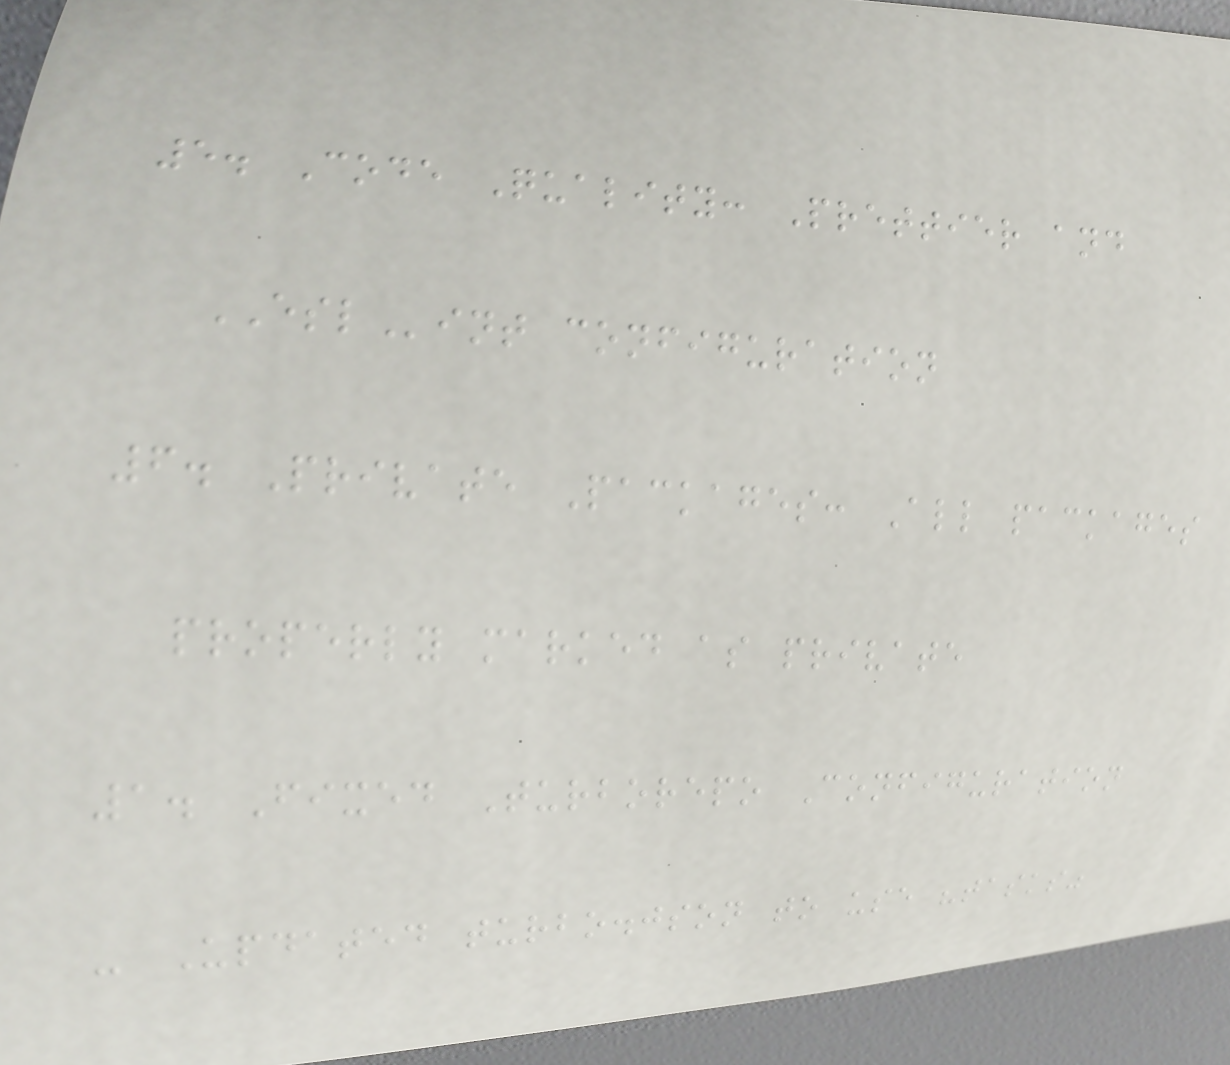5. Code Quality: Prettier and
ESLint configuration
6. Private Packages: All packages
properly marked as private
1. Fixed Turborepo Configuration
- Updated turbo.json to use "tasks"
